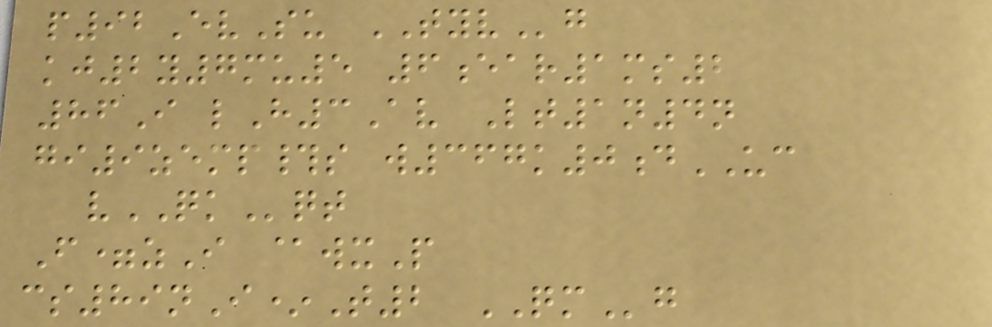p92EvSu TYVg
kj2y7mu5 6ear1ms2
86I lH3Av Lt1n4n
gi9zemp#s w367k0dUC
vQKqt
F=zI @wxP
cs89nI*T2 QMg
